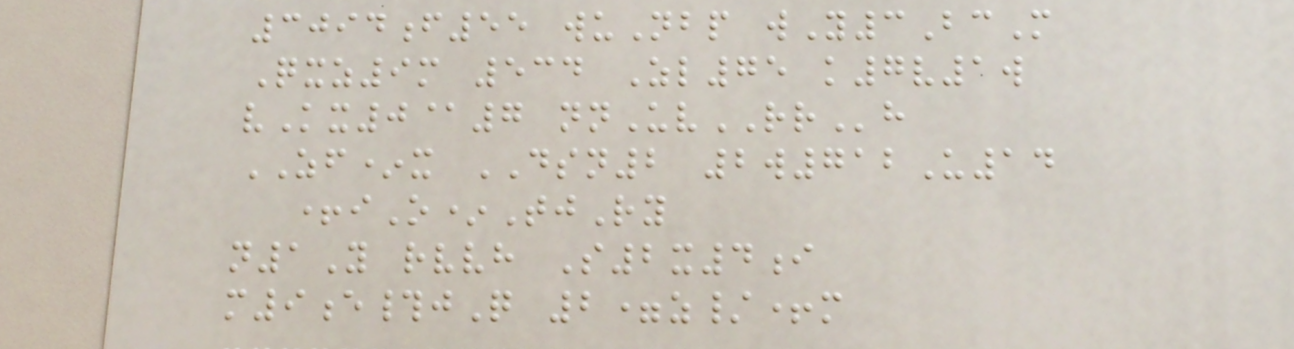3094f55 wuNbp wY3BcM
Qxz9m 534 Zl75 k7v1w
vKx0@7 nnUvRRh
ZF*x DSN2 2w712U14
+iO*TjRy
n1Y rvvh S2x4i
m9e#jQ 2=z/+m
